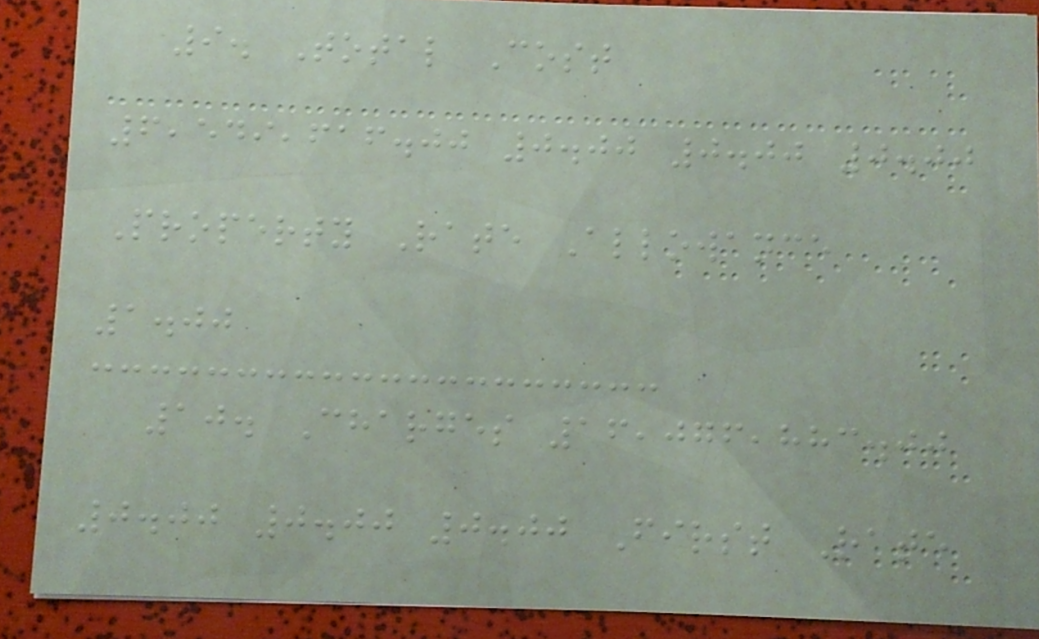9. Total Cost
6,549,616.00 0.00 0.00 0.00
Property Rate Allowance
1.00
10. Charges 16,076,883.00
0.00 0.00 0.00 First Rate
